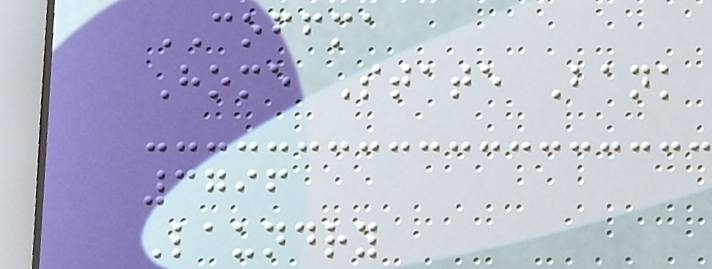COFFMA
Home State Bank
3796
Laundry
